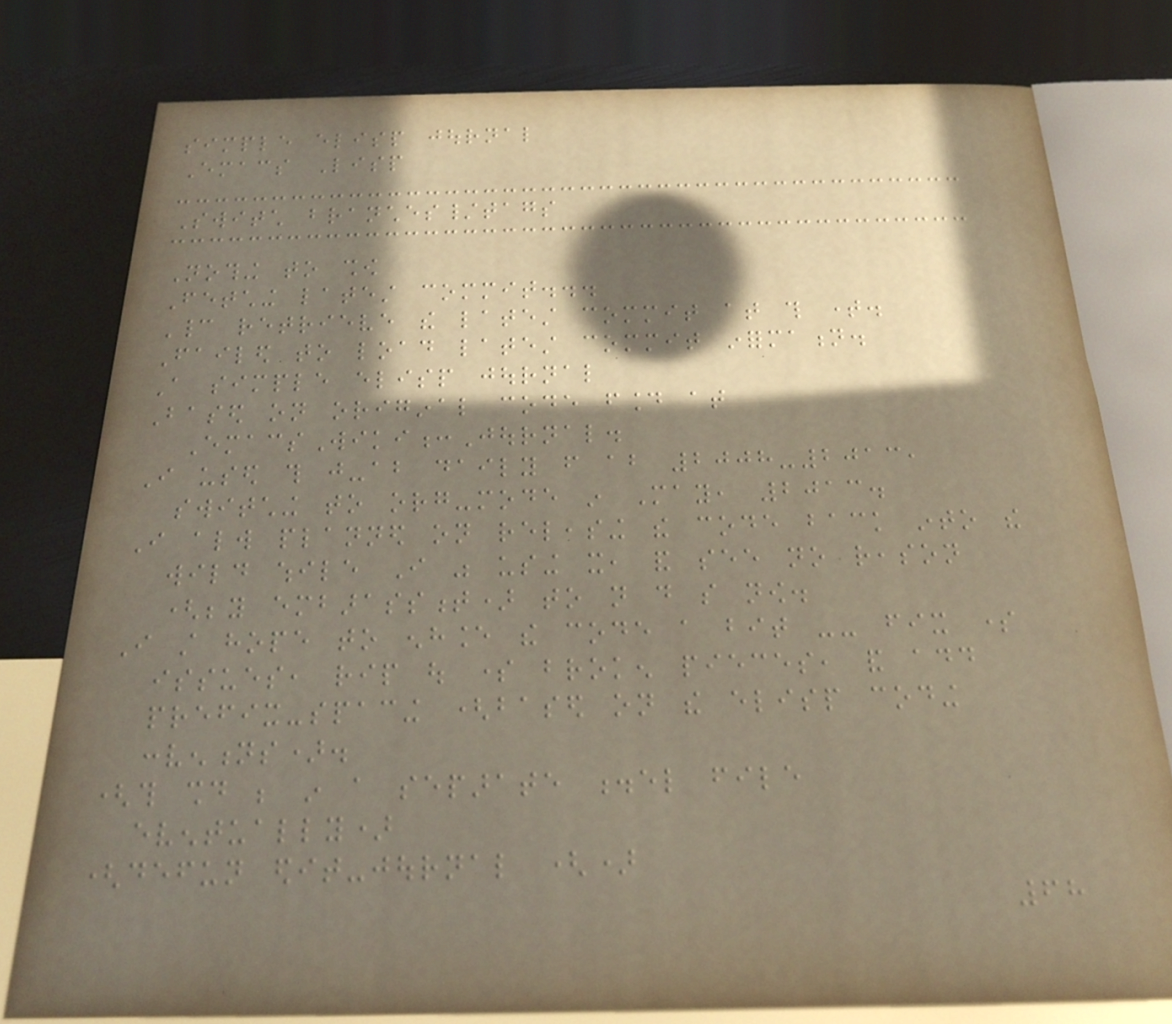simple elisp journal
Emacs Lisp
Switch branches/tags
Nothing to show
Fetching latest commit...
Cannot retrieve the latest commit at this time.
Failed to load latest commit information.
A simple elisp journal
Based on original code found at
EmacsWiki:Journal.
I used this just-about daily from about 2008-2013,
switching to org-mode in May, 2013.
I always planned on releasing the code back into the
wild while I was using it, and see no reason
(beyond embarassment) to not do so now.
I still hope to enhance the code a bit -- fix some
issues, rip out some broken pieces, and add
prefix-spacing (based on the elisp coding
conventions).
(this should be in a separate .el file
eventually)
(defun edit-journal ()
68
